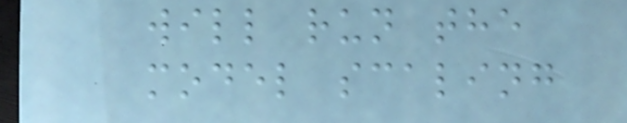will run the
model scaling
